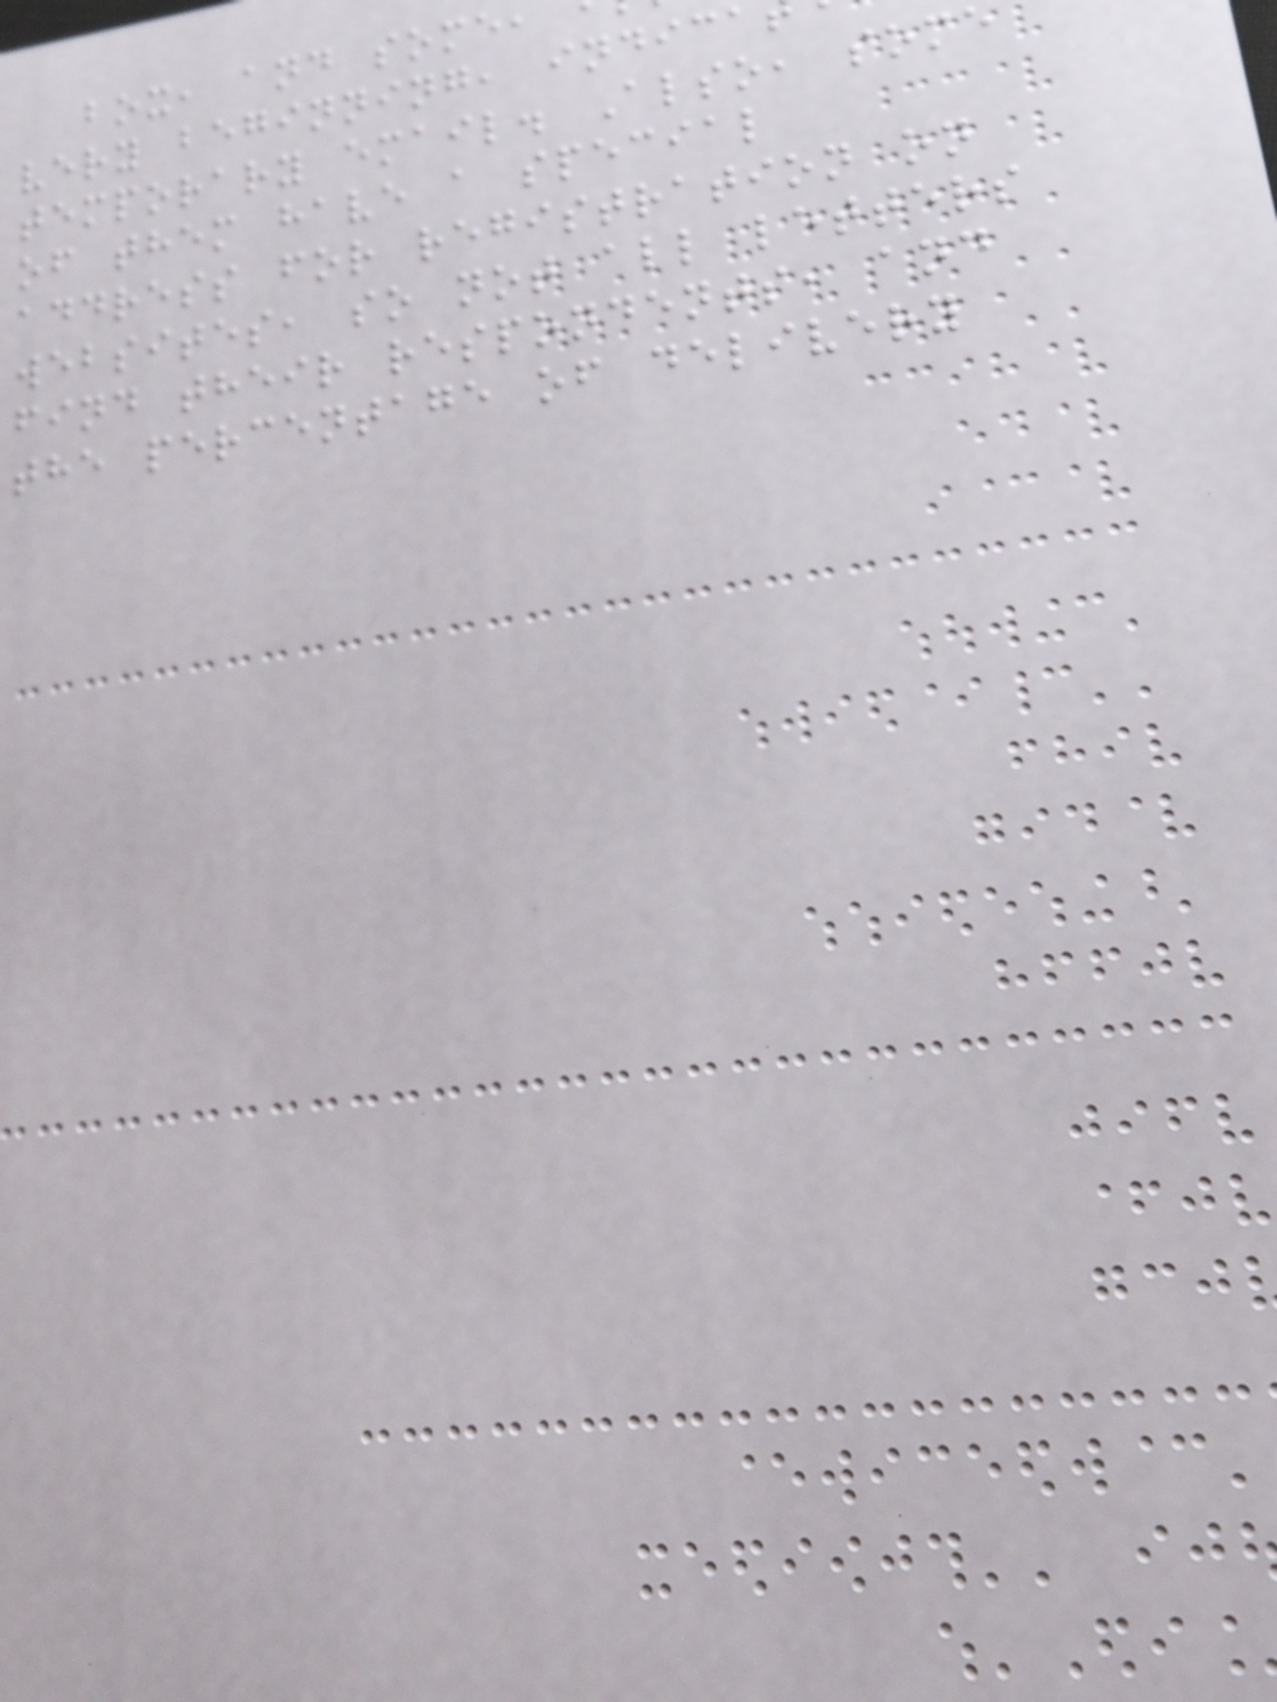box, and some,
very beginning, indica
temporary email. Also, some
of them have a special
address for registration on
websites, so not all letters
find their respondents, and
the percentage of delivery
